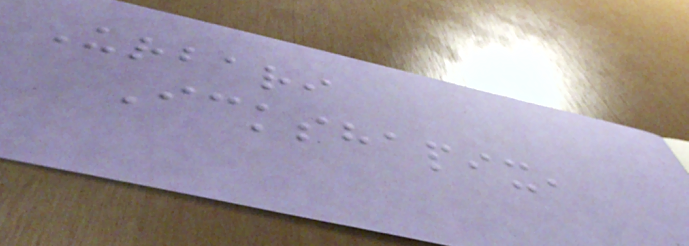Urbari
Ickshapix,
